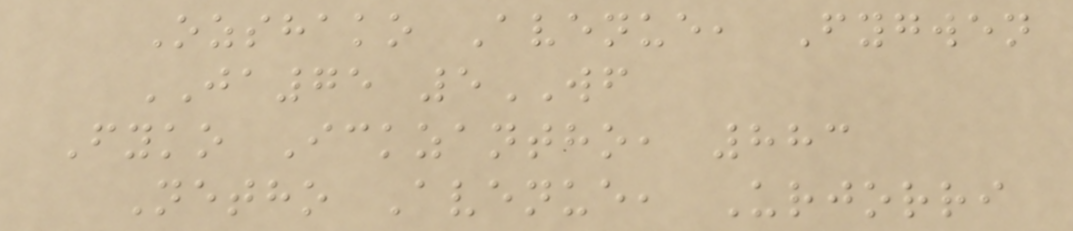Ozshako Avenue, Fygwen
JA75 5WF
Fyko Ickzantho, 883
Netho Avenue, Urjorri
